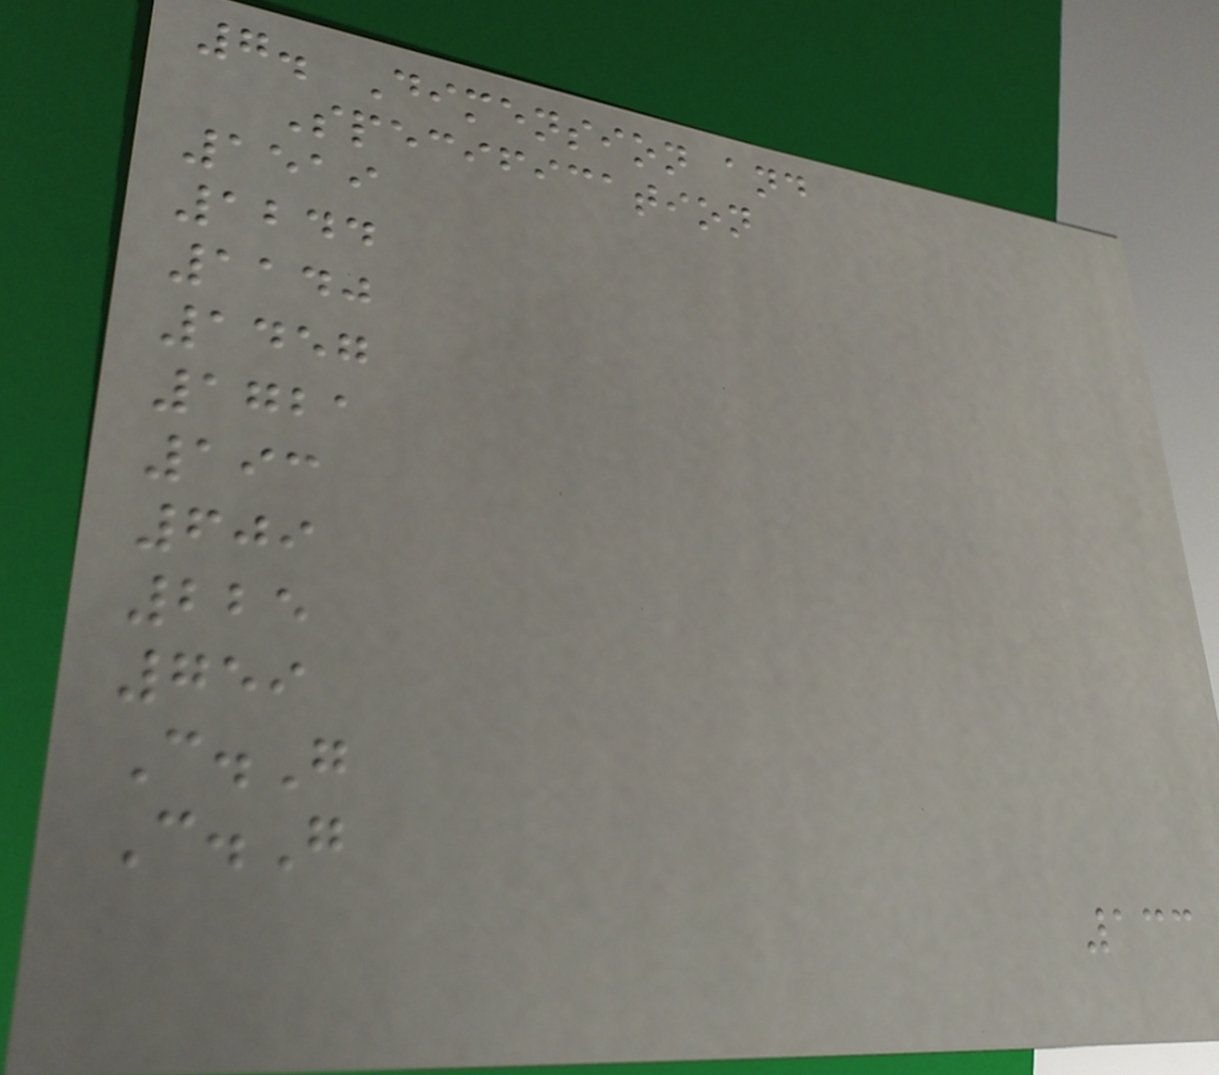7. Dimension and
Specification
1519
1244
1140
1457
1721
193
609
225
759
C.G
C.G
133
